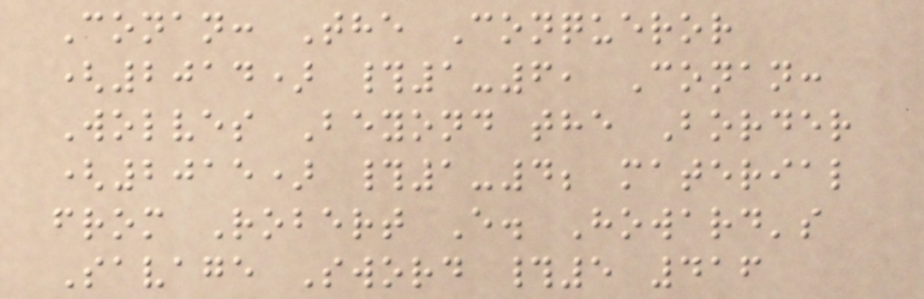Conan: The Conqueror
(2014) #1-6, Conan:
Wolves Beyond the Border
(2015) #1-4; material
from Robert E. Howard's
Savage Sword #5 416
